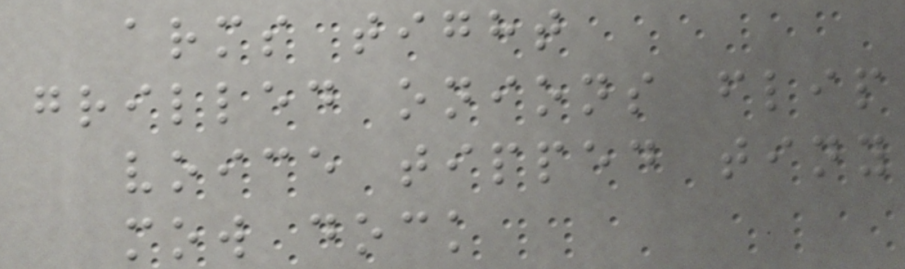arms tight
grilled onions flip
voice tipped tiny
mow dock
